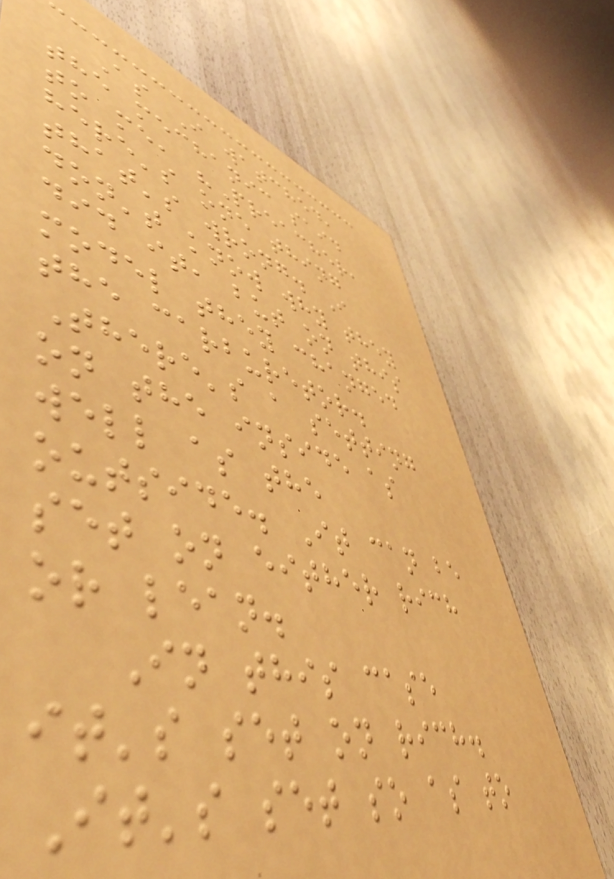As I watched,
the mechanic said
to me, "Preacher,
here's one thing
that's wrong. I
don't know why they
did it, but on this
model they changed
the carburetor.
There's a setting
on the inside as
well as the
outside. It can be
set on either rich
or lean.
In this case
it's set on rich.
It's set so as to
